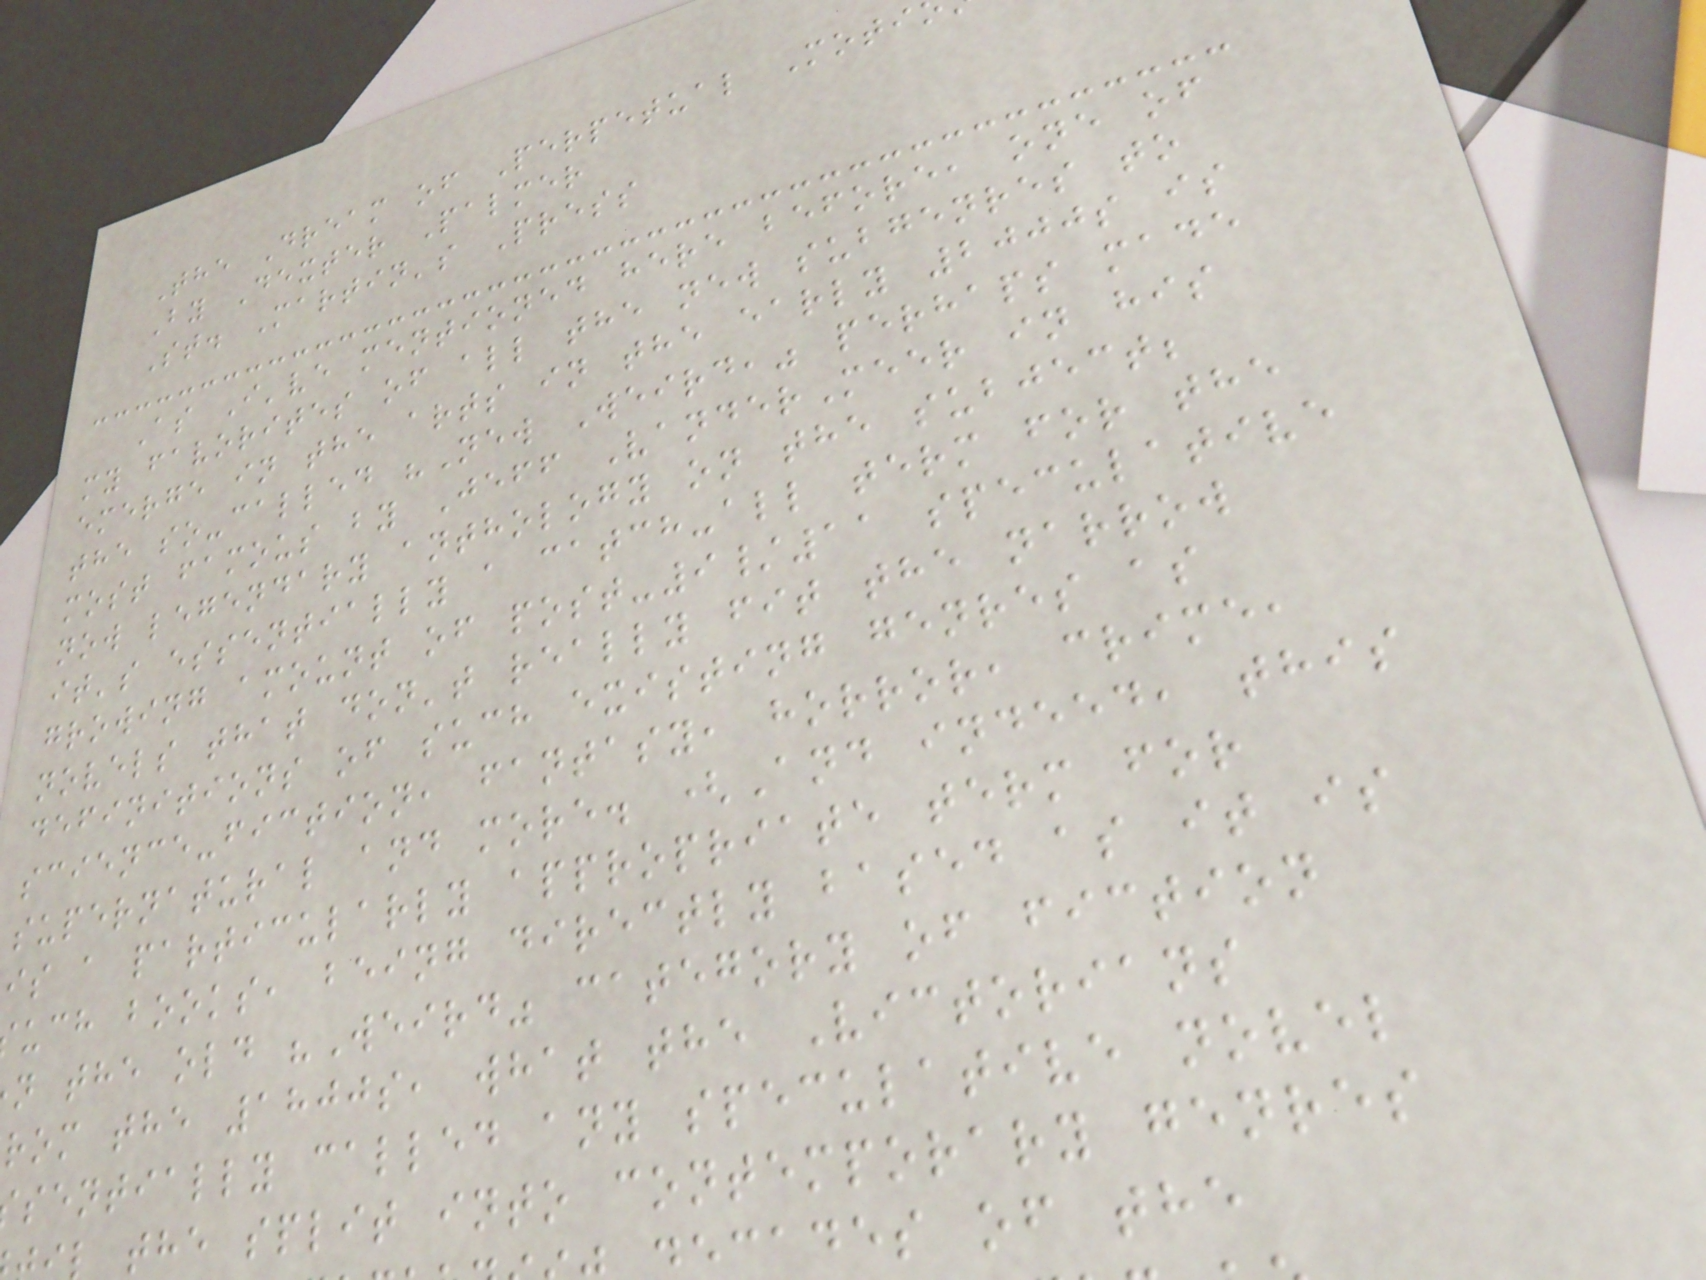The Dream of Perpetual Moti
By Dexter Palmer
St. Martin's Press
As I've mentioned here before, one of
my favorites of all the new subgenres to
emerge in the arts in the early 2000s is
the so-called "New Weird," perhaps made
most famous by Jeff VanderMeer in his
now legendary anthology on the subject;
it's essentially a catch-all term for the
growing amount of post-9/11 speculative
novels that don't really fit the narrow
definitions of such existing genres as
science-fiction, fantasy, horror, crime,
supernatural and more. (And indeed, this
is a particularly appropriate term for
uch books, being directly based as it is
n the old "Weird" category of fiction
rom the 1800s, what the Victorians
sentially called any speculative novel
l the split into contemporary genres
cades of the
